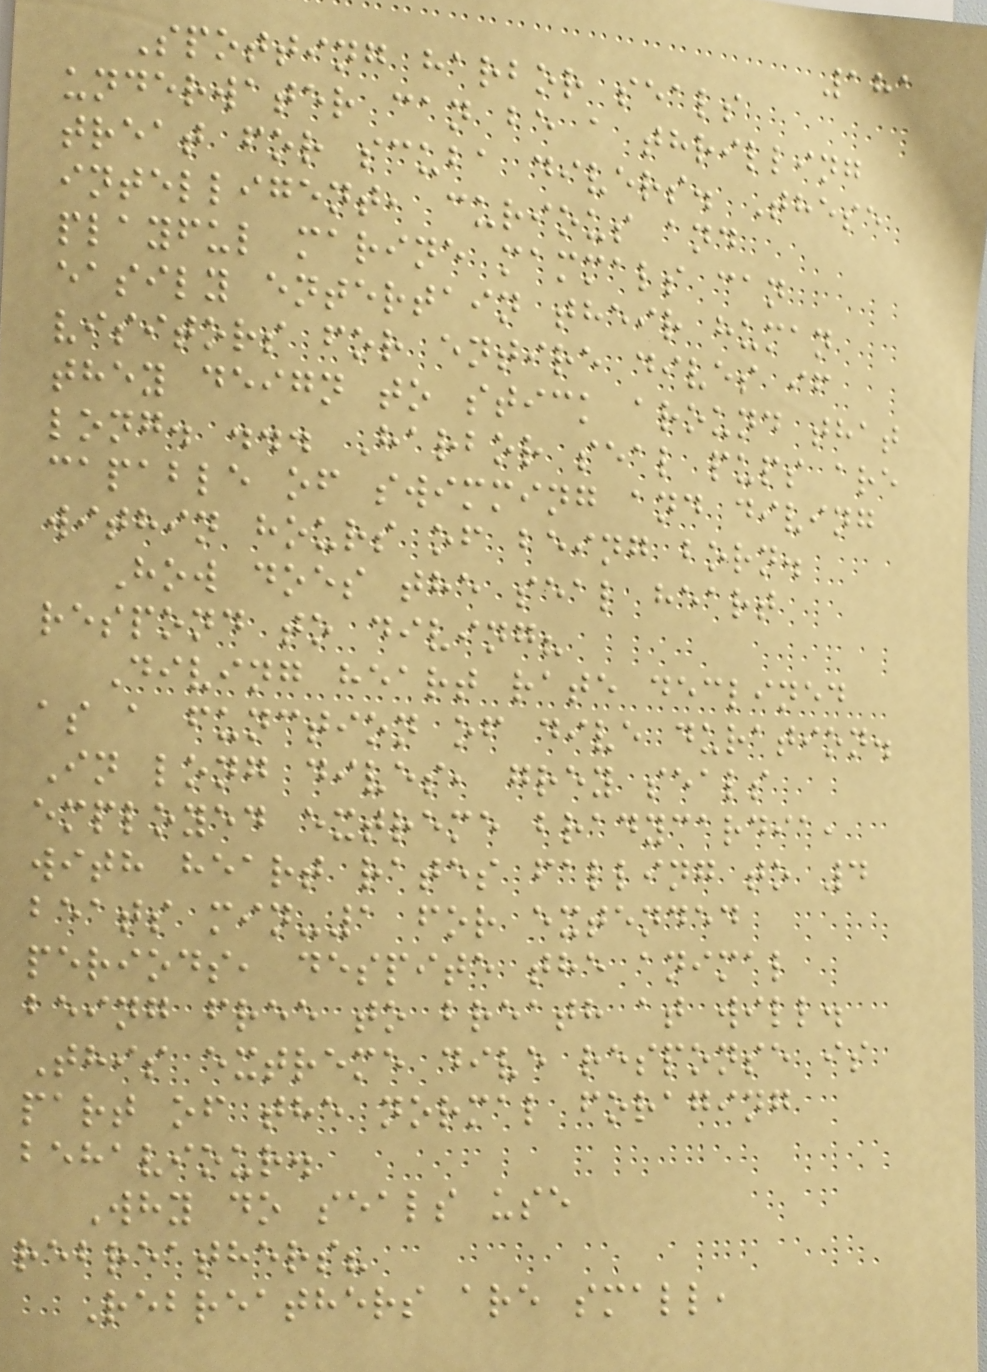181
Spotting harbor seals
underwater can be a thrilling
treat for scuba divers. These
intelligent, curious and
playful marine mammals can
easily entertain their human
visitors for entire dives if
they deign to stick around that
long. ... Harbor seal pups are
capable of swimming and diving
within hours of being born.
How does the seal heart
respond to diving?
Diving heart rate declined
as a function of dive duration.
In long dives, grey seals
employed extreme bradycardia,
with heart rates falling to 4
beats min-1 for extended
periods, despite the animal
being free to breath at will.
This extreme dive response is
part of the normal foraging
behaviour.
Why do seals use
rebreathers?
Rebreathers are small,
